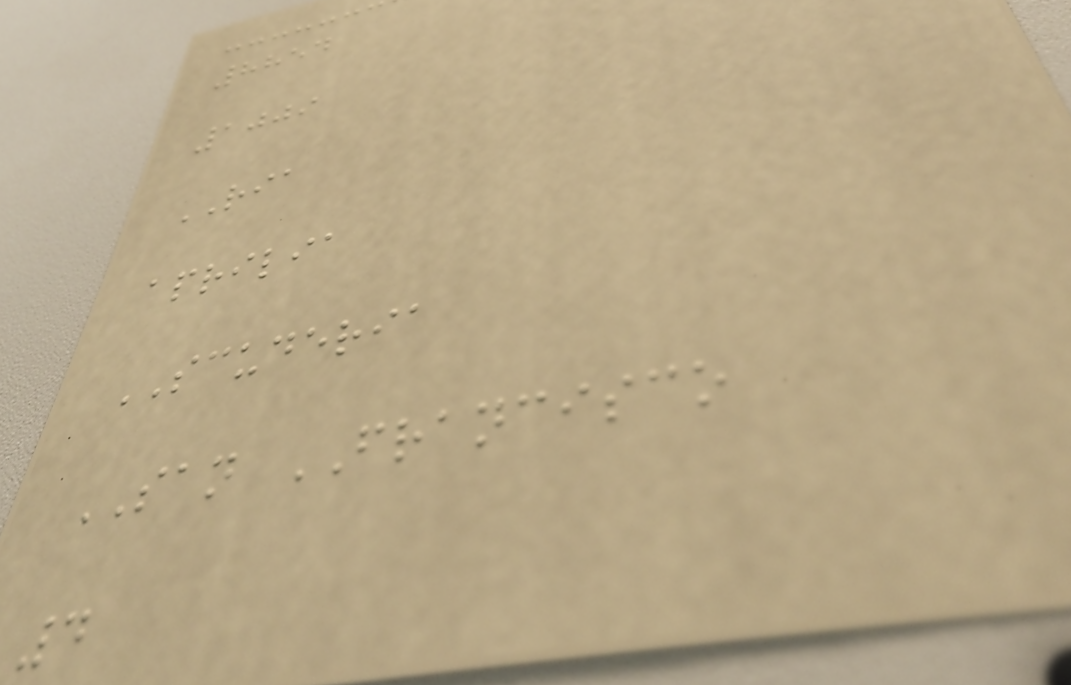8854
1009
RIA
aprilia
SCUDERIA
SAN FRANCISCO
4
